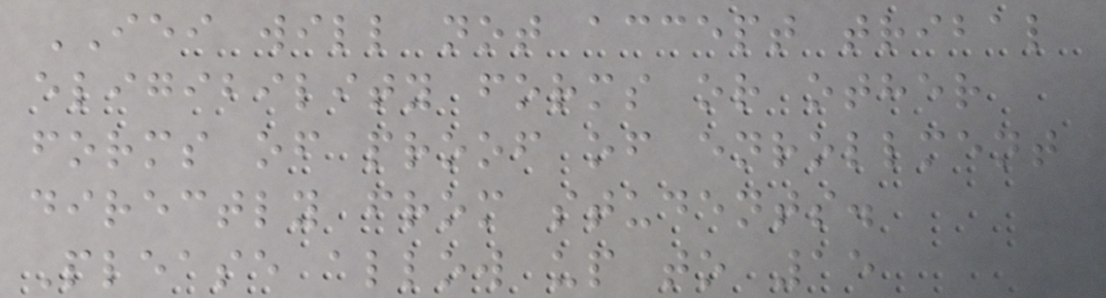IEI will not accept tribal
eligibility forms or other
forms of proof of enrollment
directly from students.
Please allow up to 15
